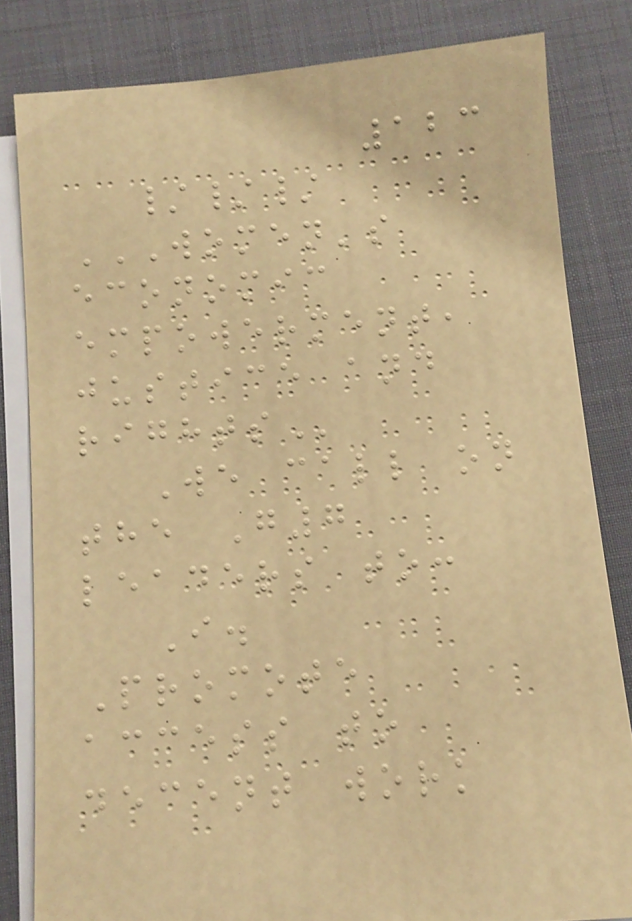123
///
WOMEN'S
ECONOMIC
EMPOWERMENT,
JUSTICE AND
RIGHTS
We call on
the G7
leaders to:
I.
Promote
access to
decent work
